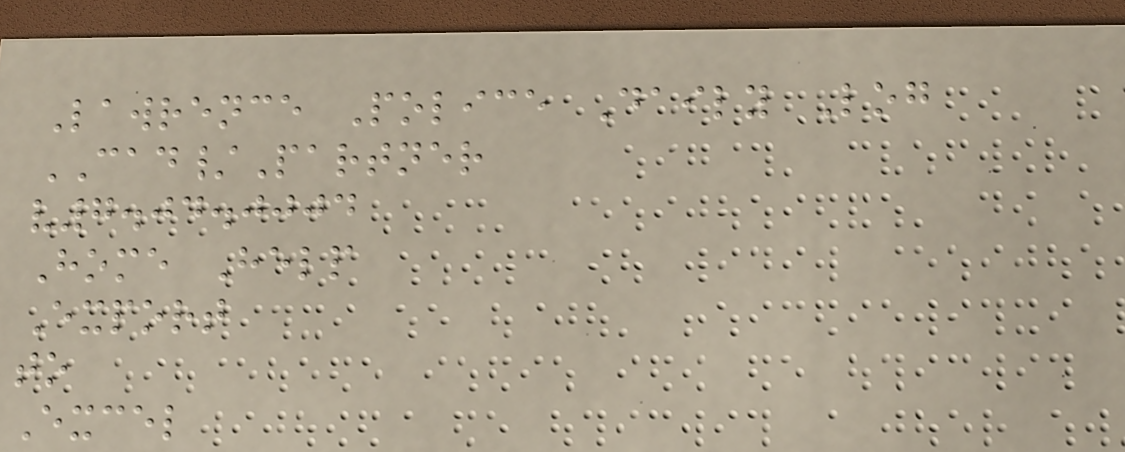Lawrence Police Daily Log
CAD/Partner
v7.04.0004
Home Help
Export
to
Excel
